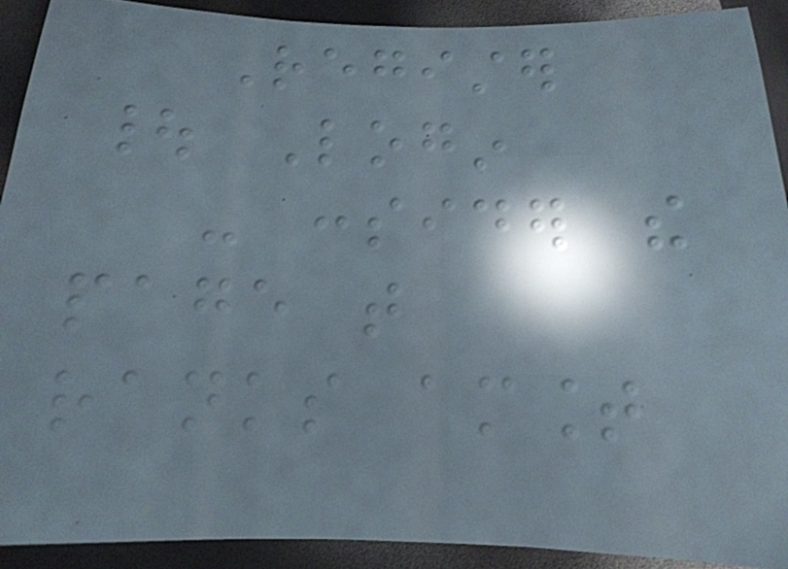Register
| Login
- consider the
page that
ranks amount
